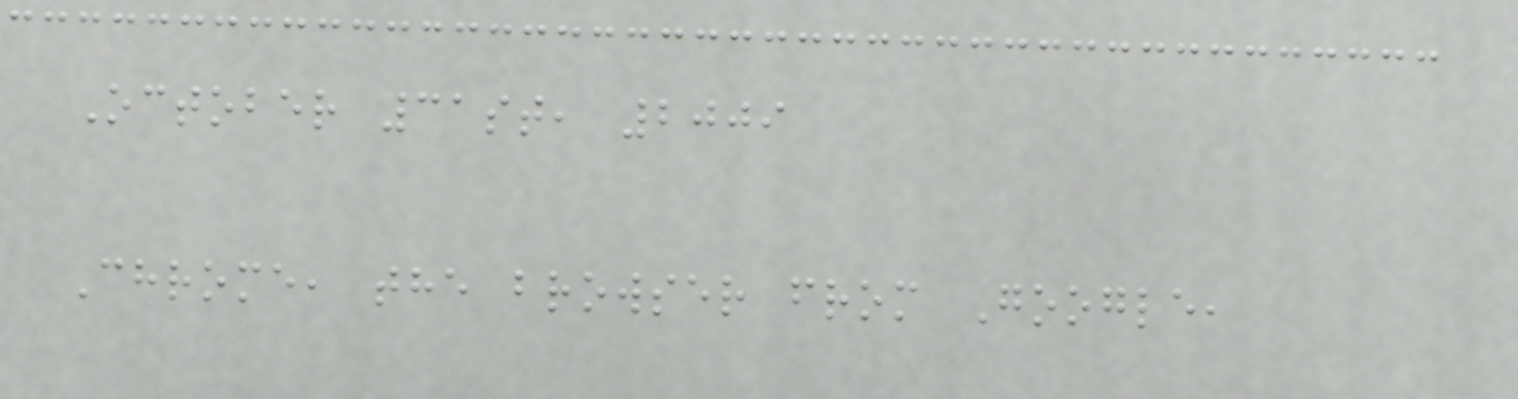October 31st, 2009
Chrome, the browser from Google,
